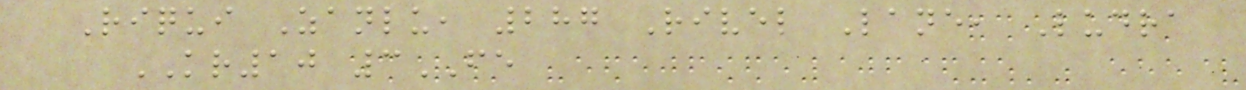Riqui Zanlu, 287 Rivel Lane, Ludra
KR10 3FE
